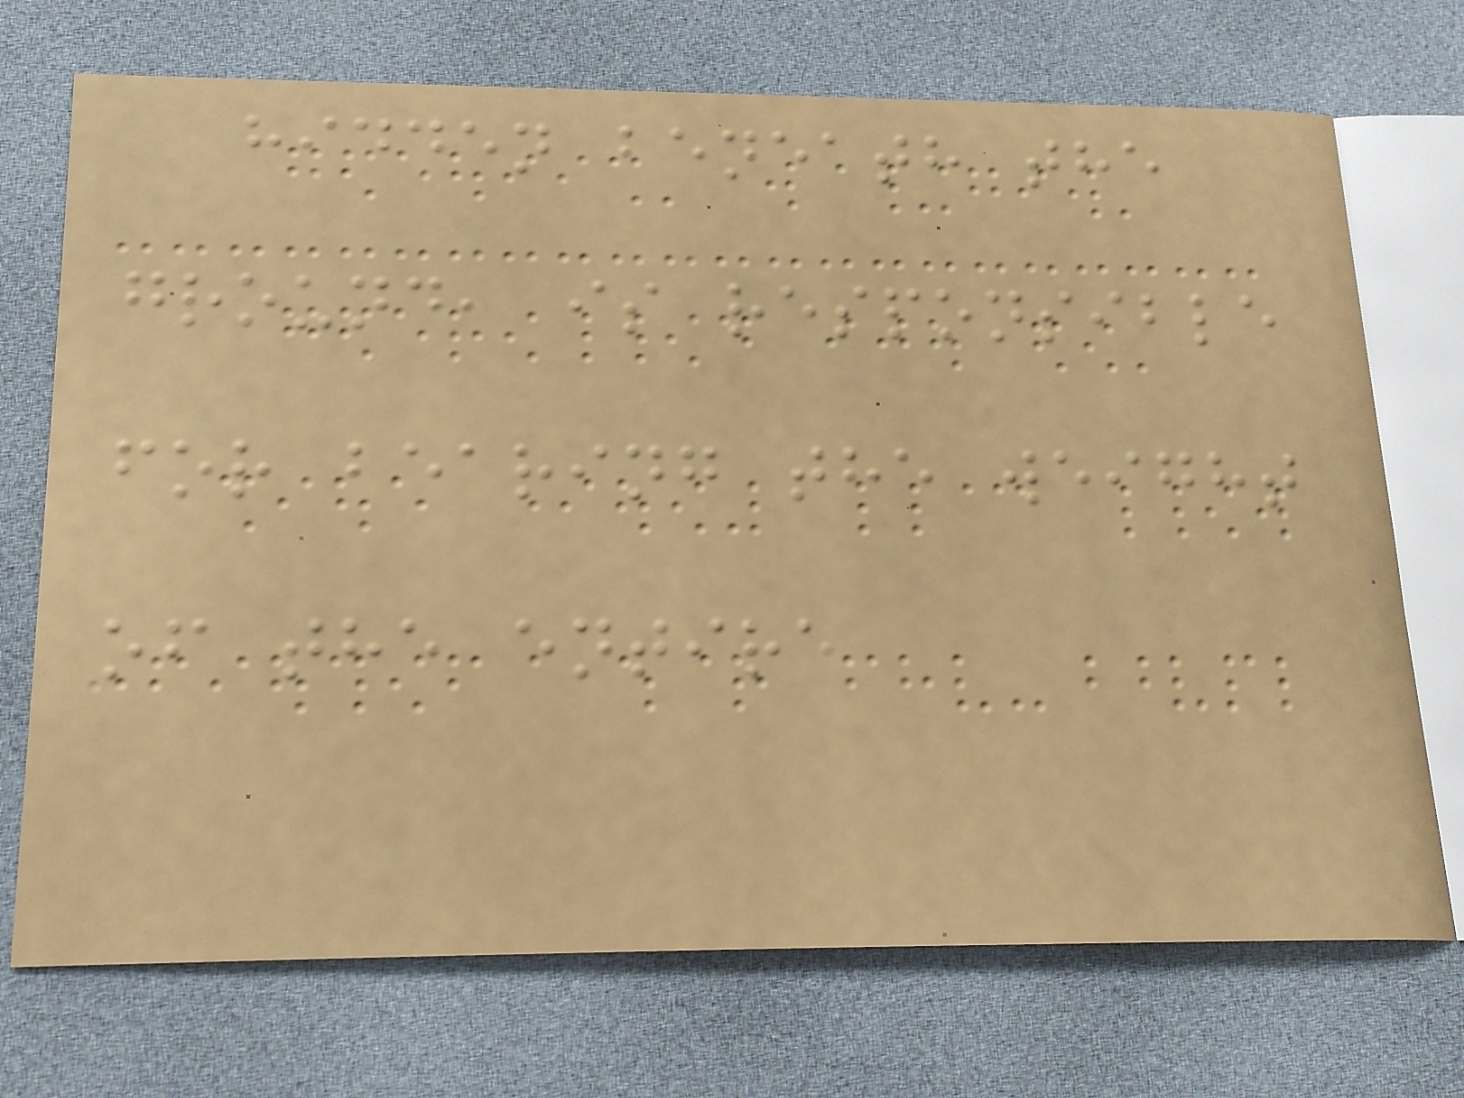hidden beneath the
ground, is responsible
for bearing the weight
of the entire
